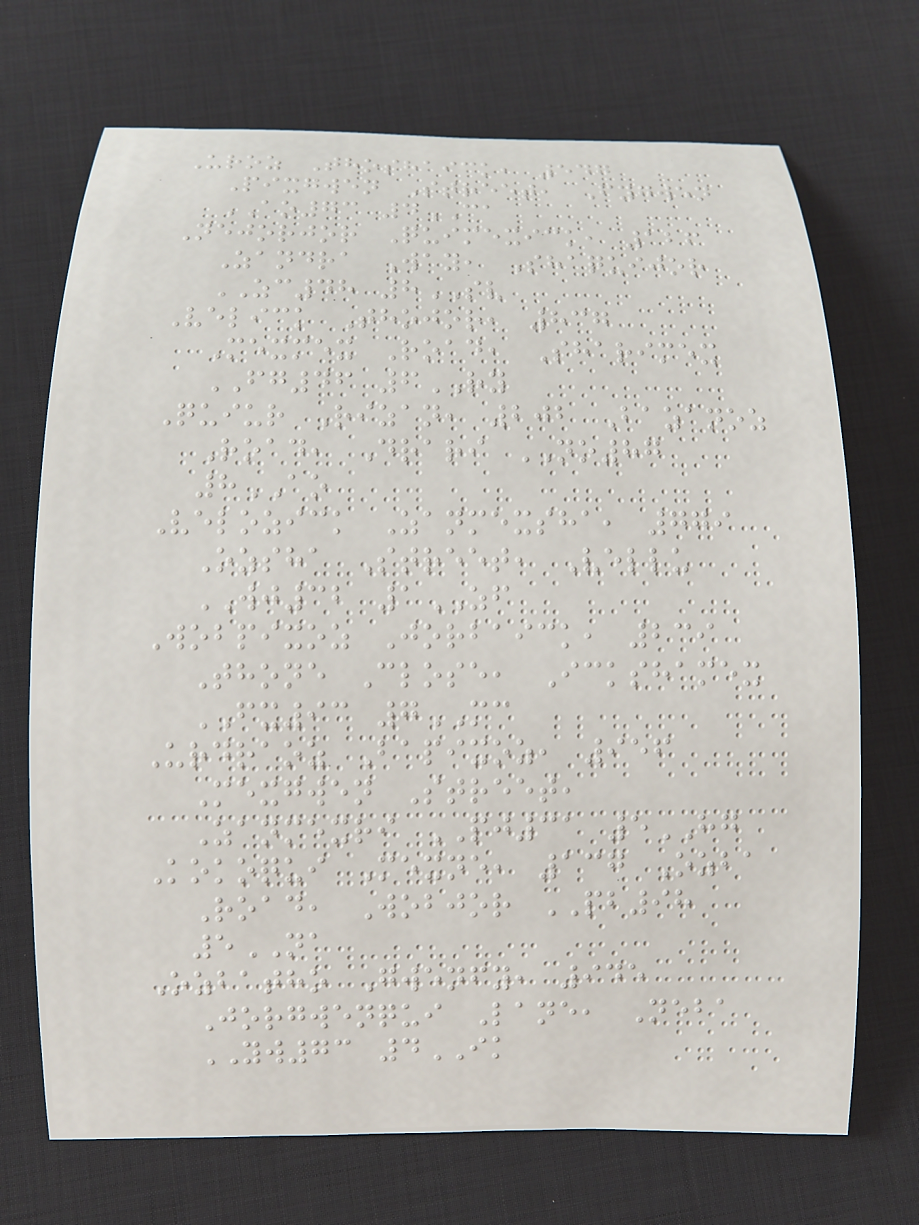Uroz Thoshaick, 547
Pixgwen Street, Fygwen
AO73 4CA
Nejorjor Quimexick, 126
Zandra Way, Shaquijor
ZC48 8SV
Velick Thojor, 837
Mexmex Road, Sharimex
FG46 6RY
Quiur Rizan, 202 Bazanoz
Road, Drari NO87
8AO
Velozick Zanmexsha, 779
Ozsha Street, Vellu
WJ32 1ZF
Wobpixoz Jorbaick, 239
Thone Close, Ickshamex
FX93 7MC
Urdraoz Bapixoz, 956
Mexgwen Street,
Zanmexri PJ31 5HG
Kokoqui Mexne, 137 Ozba
Road, Wobjor PB98
5NA
Ozbatho Gwenfy, 945
Jorgwenqui Lane, Neba
YW73 4IK
